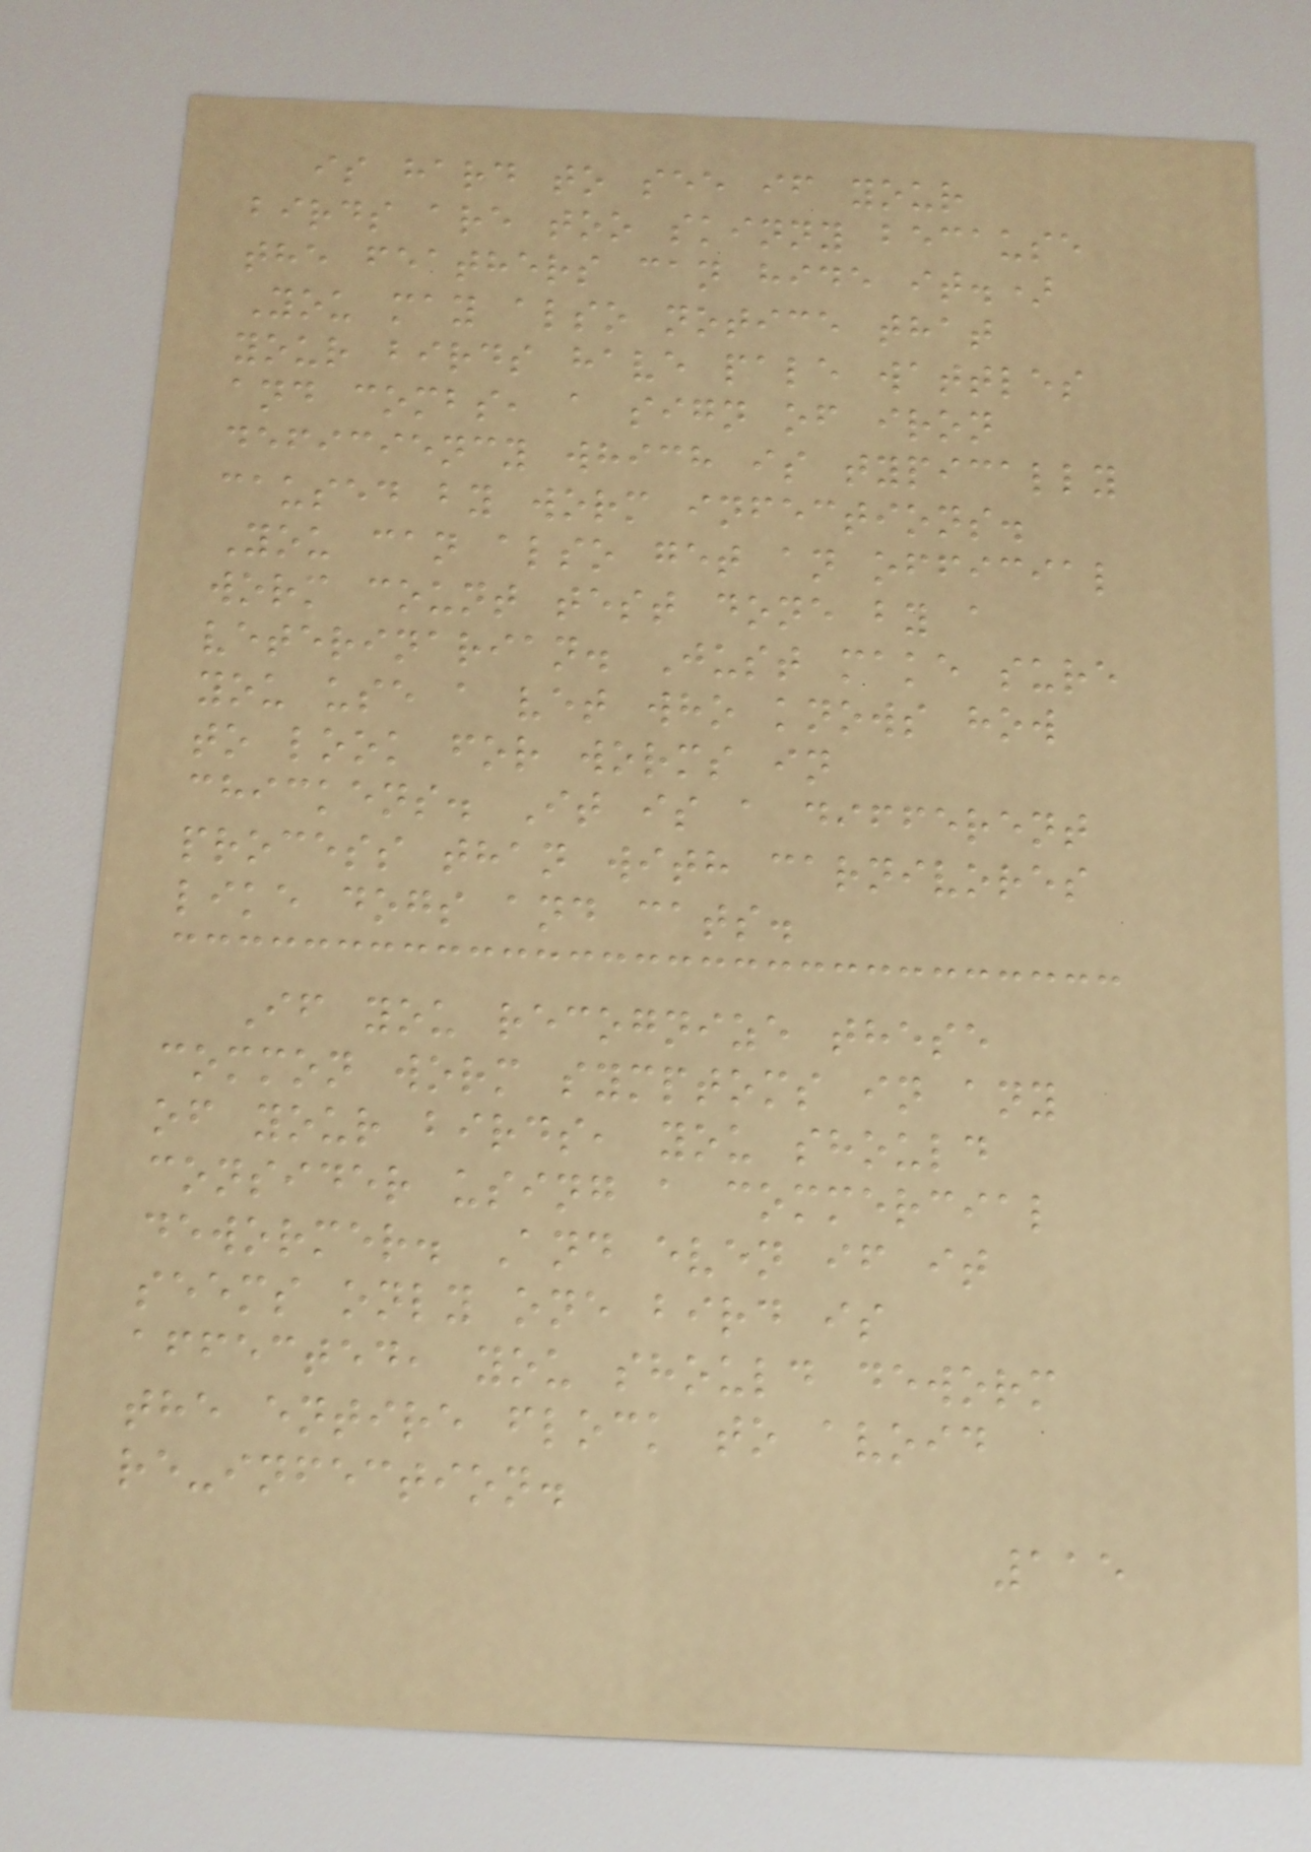is hard to see if your
birds are too skinny because
the feathers can hide it.)
You may also notice that
your birds have pale wattles
and combs, a sign of iron
deficiency which is typically
caused by worm infections.
You can also get an official
worm count test done by a
veterinarian. Just make sure
you use a vet who knows how
to look for worms in
chickens. It is a different
process than with carnivores
like dogs and cats.
If you recognize these
common worm symptoms in any
of your birds, you should
consider using a commercial
dewormer. And even if it
seems only one bird is
affected, you should deworm
the entire flock to avoid
re-infection.
115
